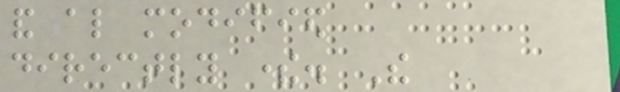and also modified
directly there. The
